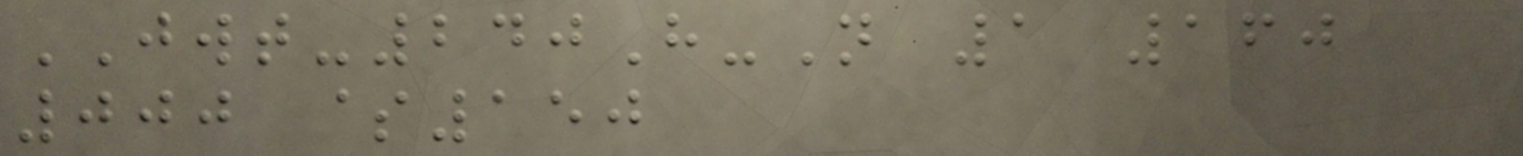JWT-240H-N 1 160
000 $150
